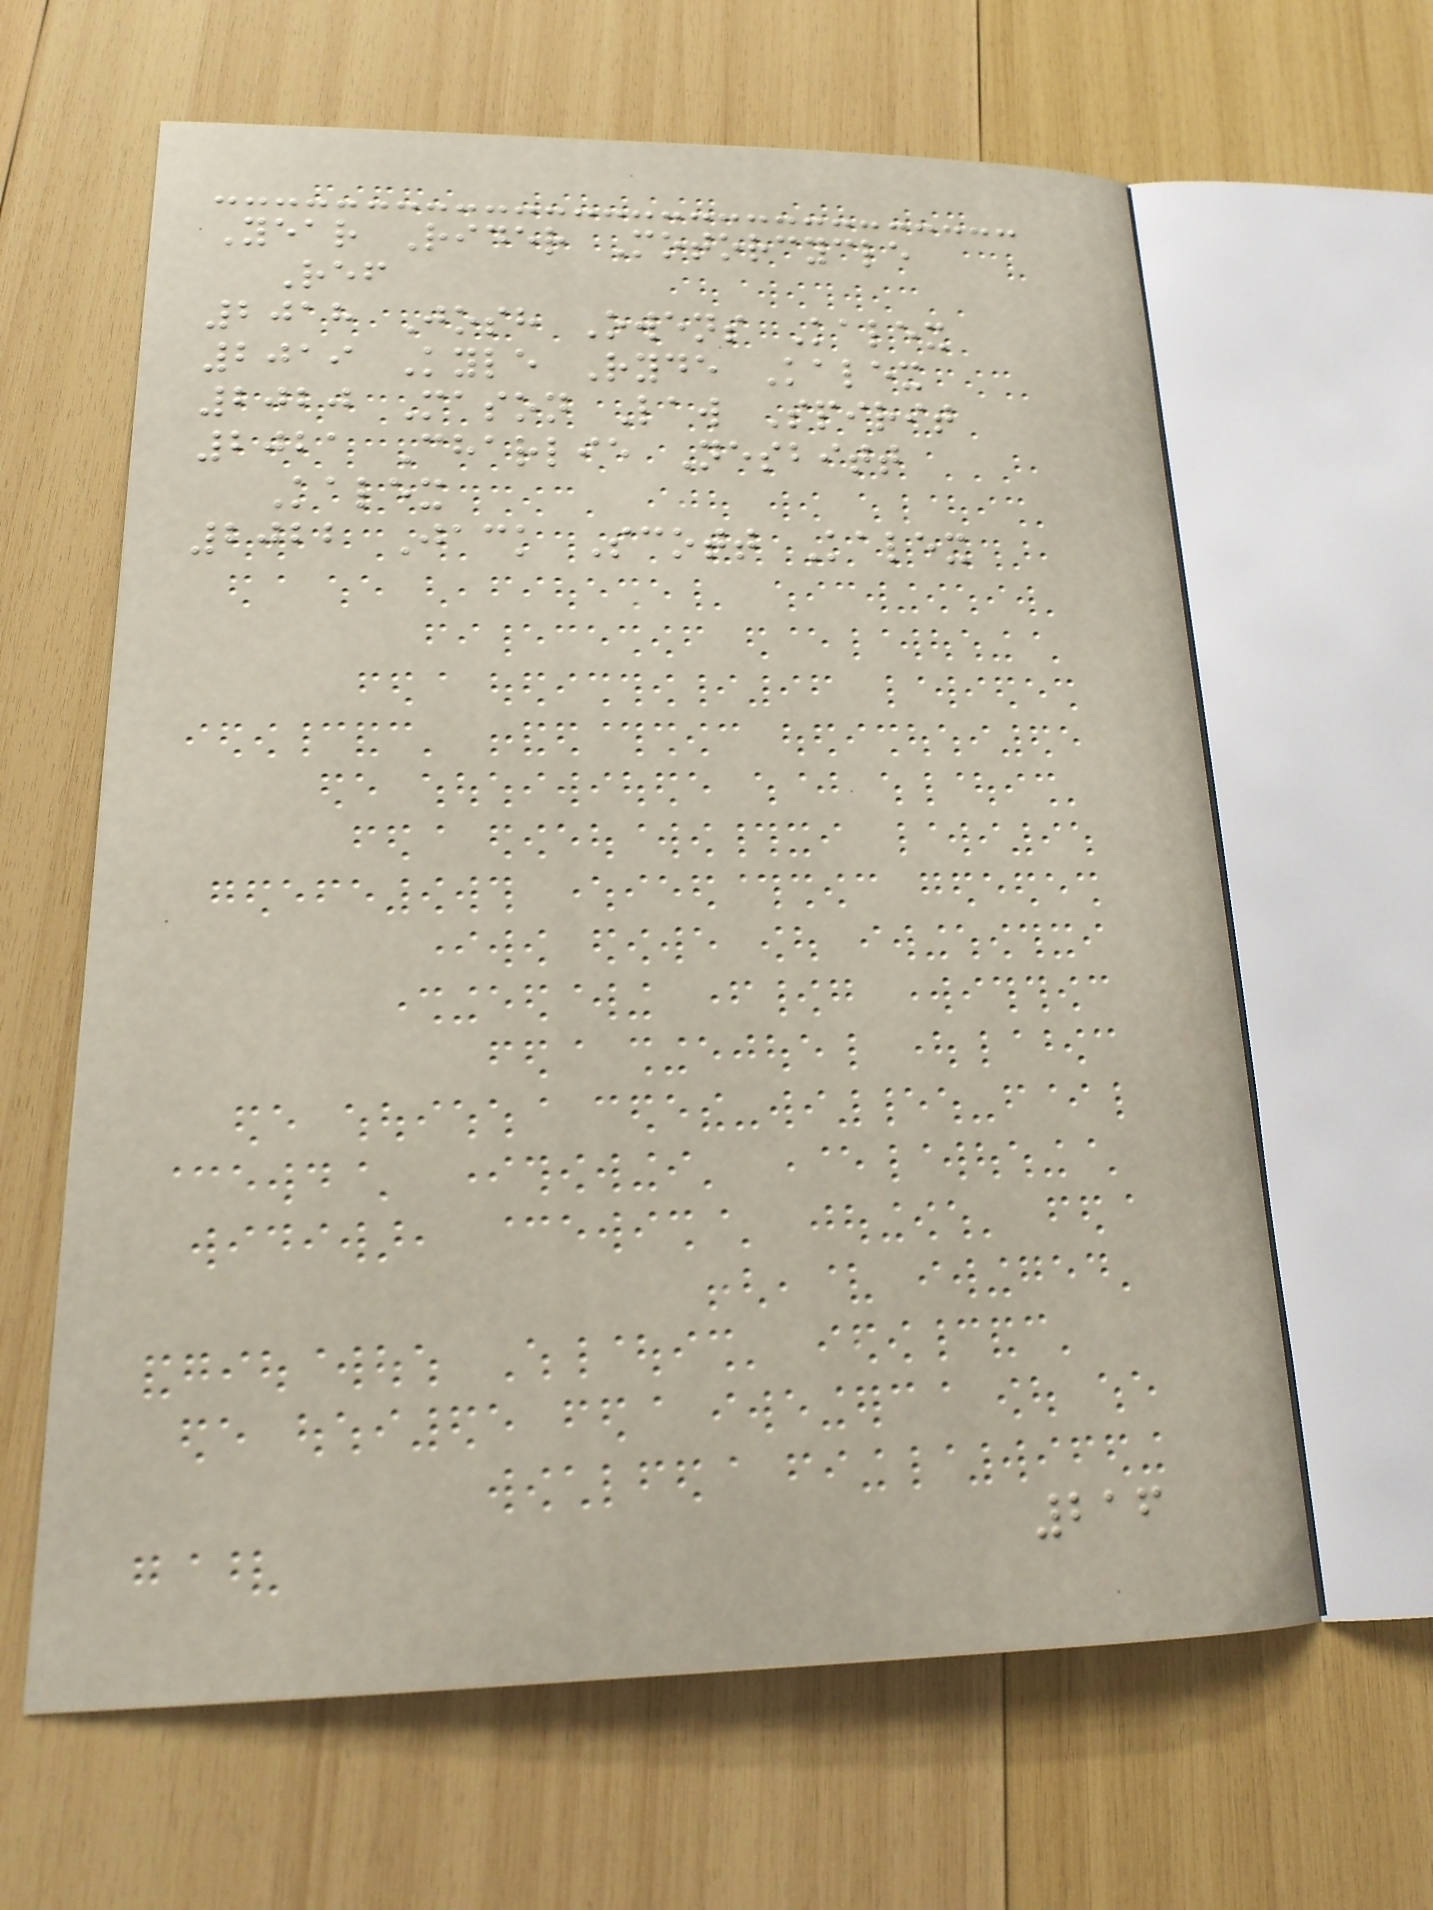Year Rider Motorcycle
Ref
2018 Josh Owens Kalex
2019 Kyle Ryde Kalex
2020 Mason Law Spirit
2021 Charlie Nesbitt
Kalex
2022 Jack Scott Kalex
216
